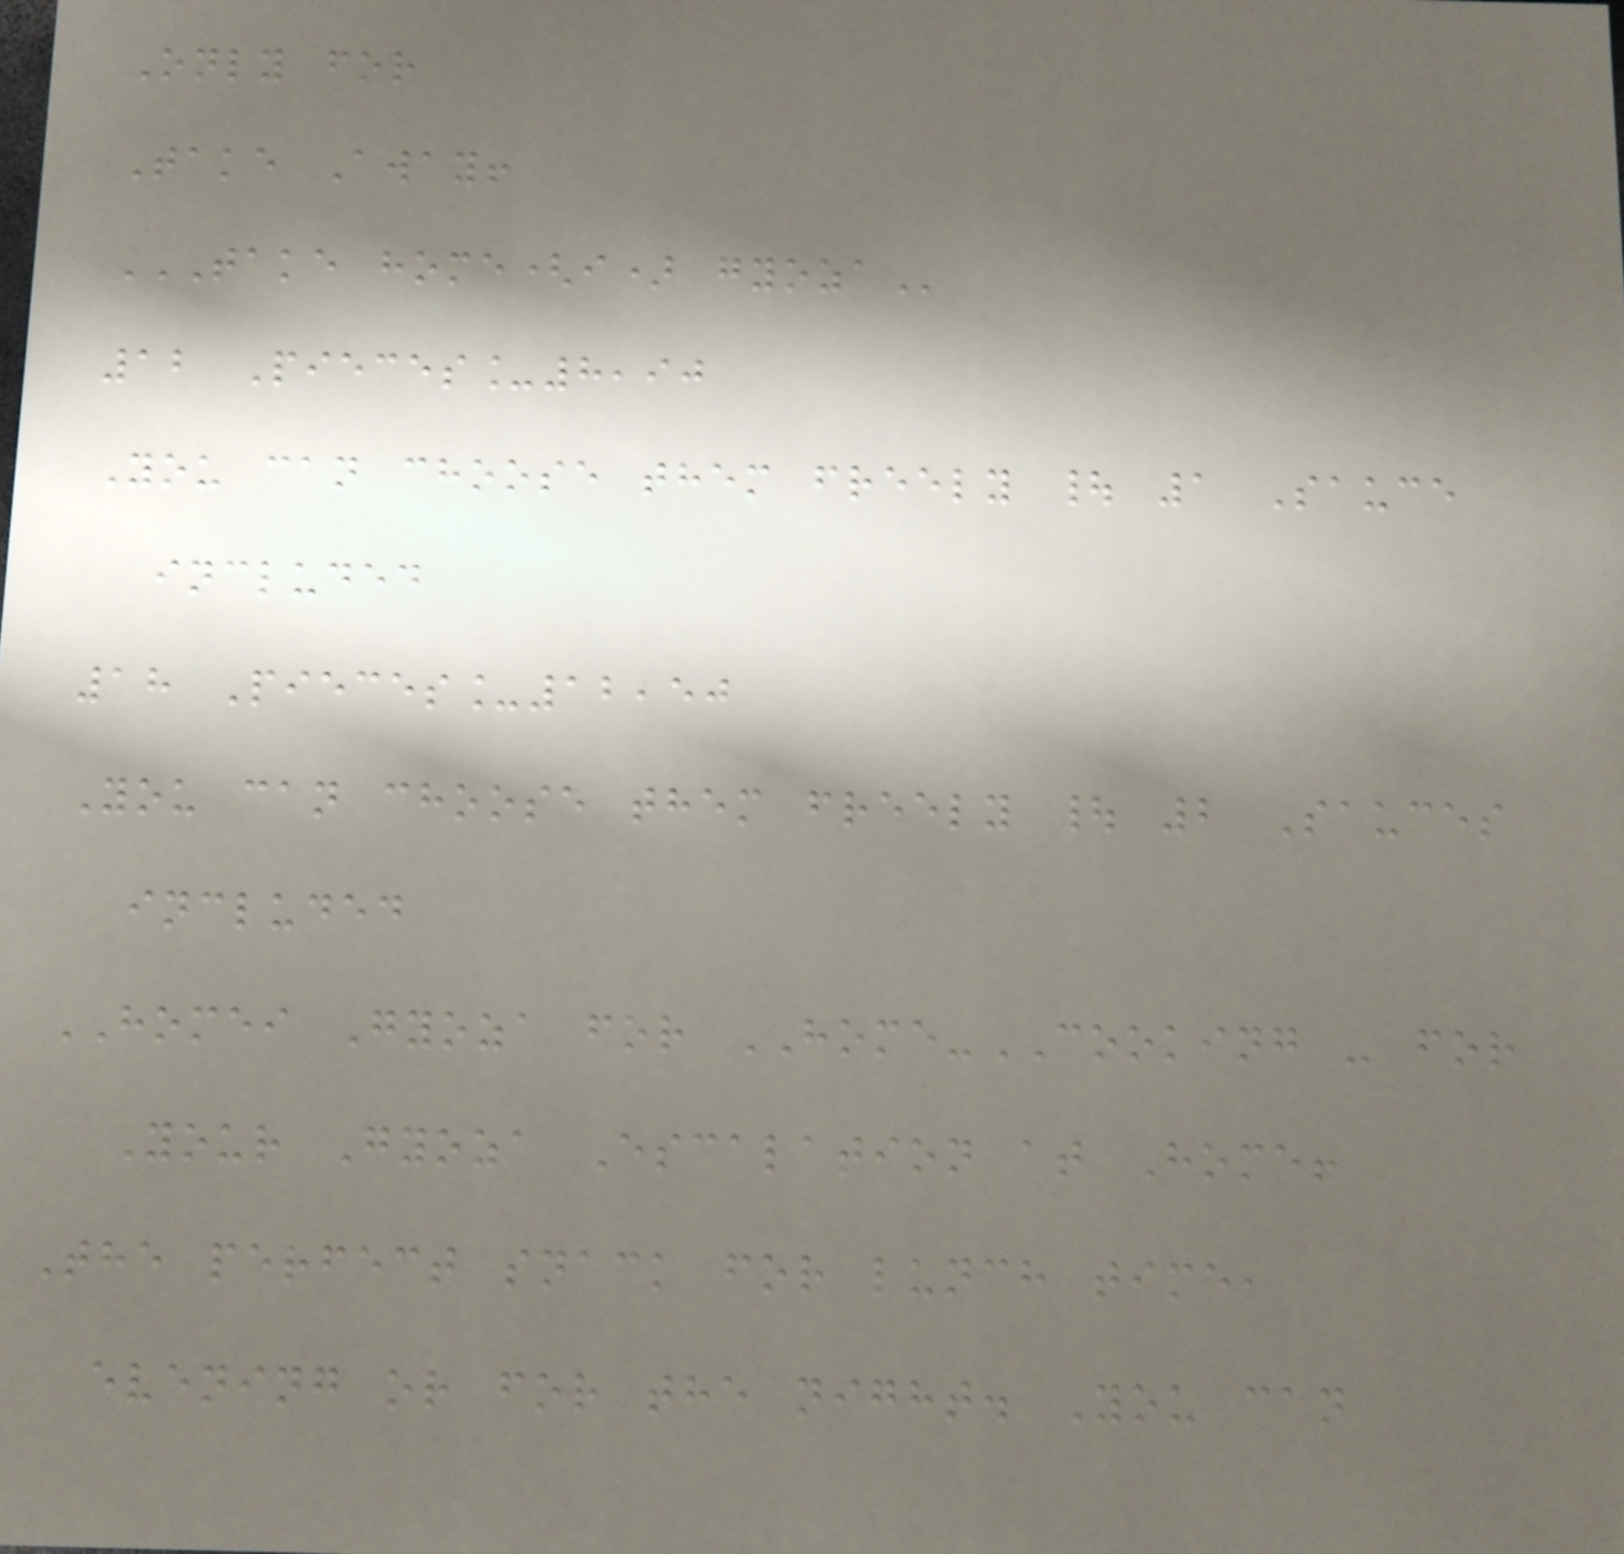Only for
Take Away!
TAKE HOME(I) GYOZA
12 Pieces_8,90
You can choose them freely | 1 Sauce
included
18 Pieces_12,50
You can choose them freely | 2 Sauces
included
HOMEI Gyoza for HOME-COOKING - for
Your Gyoza Escalation at Home!
The perfect snack for lunch time,
evening or for the night. You can
